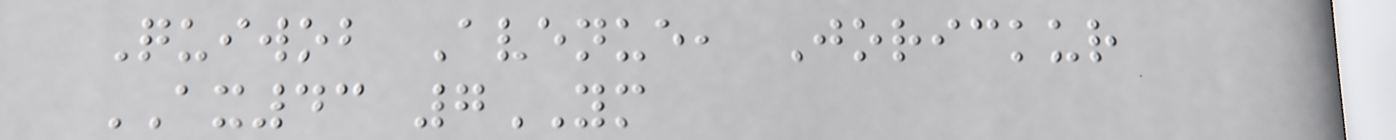Quiwob Avenue, Jorickur
AX43 7YM
